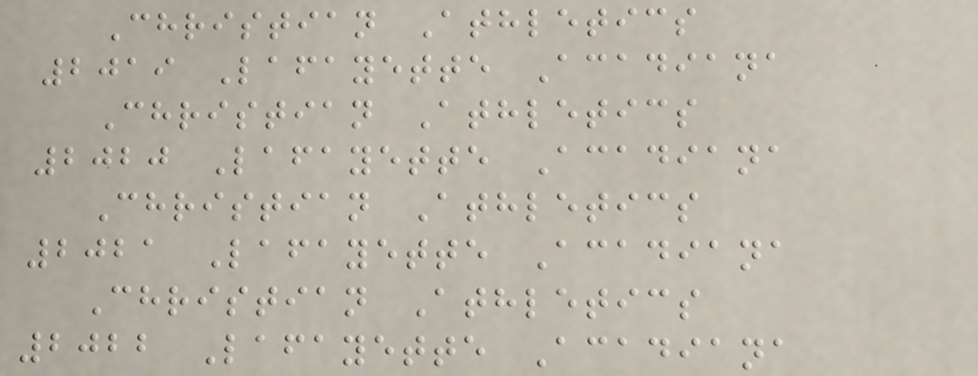Christian Athletics
2019 Lafayette Acadiana
Christian Athletics
2020 Lafayette Acadiana
Christian Athletics
2021 Lafayette Acadiana
Christian Athletics
2022 Lafayette Acadiana
